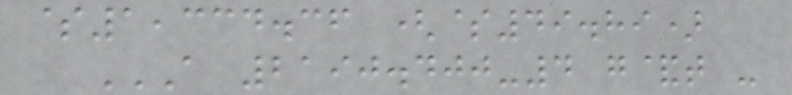$1,334.36 ($49.89)
A 2190.400-4 G&T -
